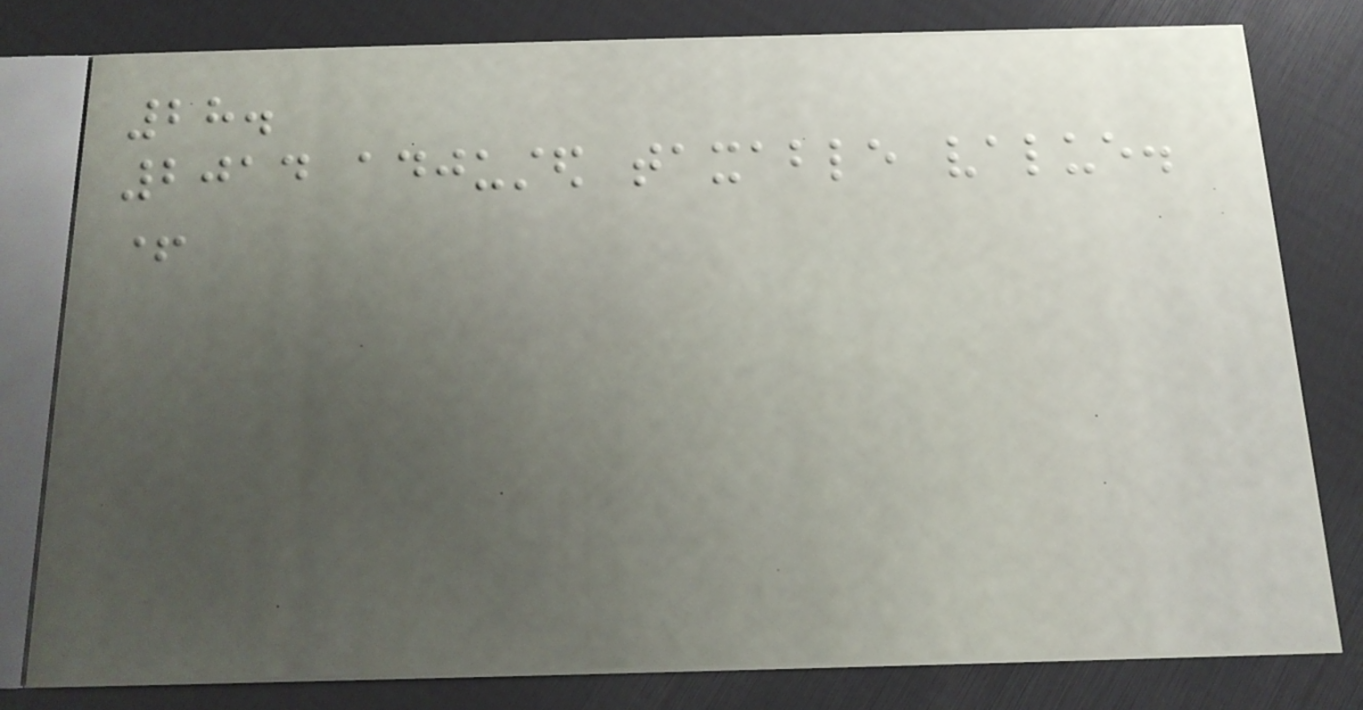28.
2014 adjusted taxable value.
+
